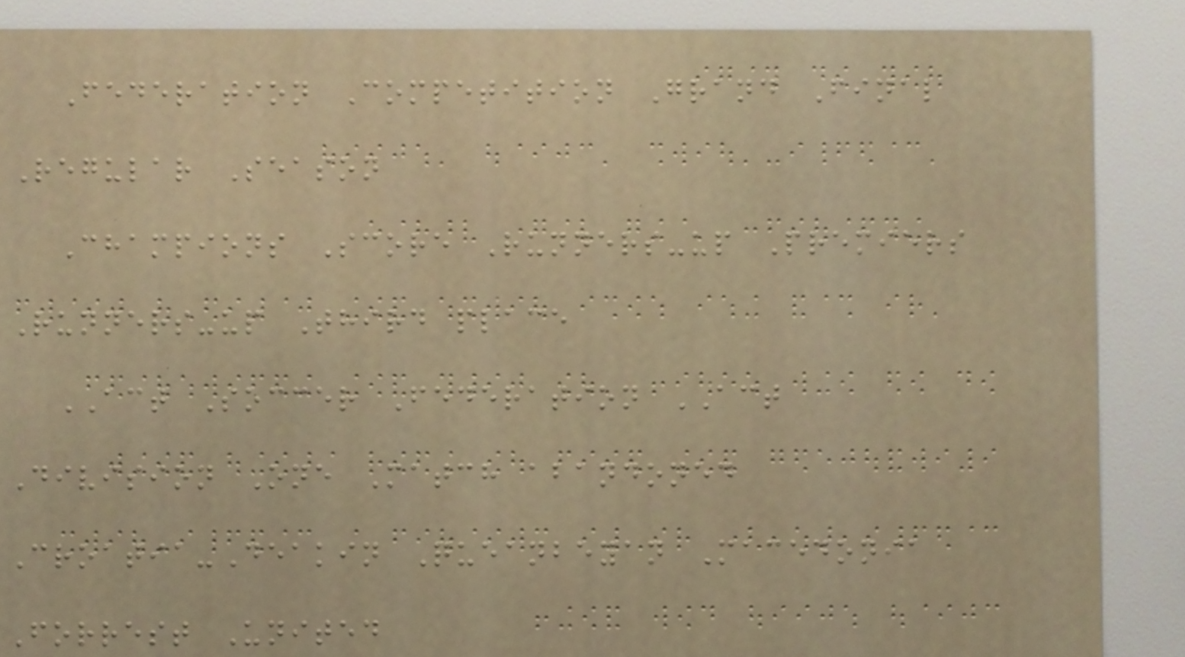Federation Competition Grand Final
Regular Season
Champions Score Runners-up Premiers
Runners-up Third place
ACT Soccer Federation ACT
Division One Match abandoned
Croatia-Deakin Queanbeyan Macedonia
Forrest United
